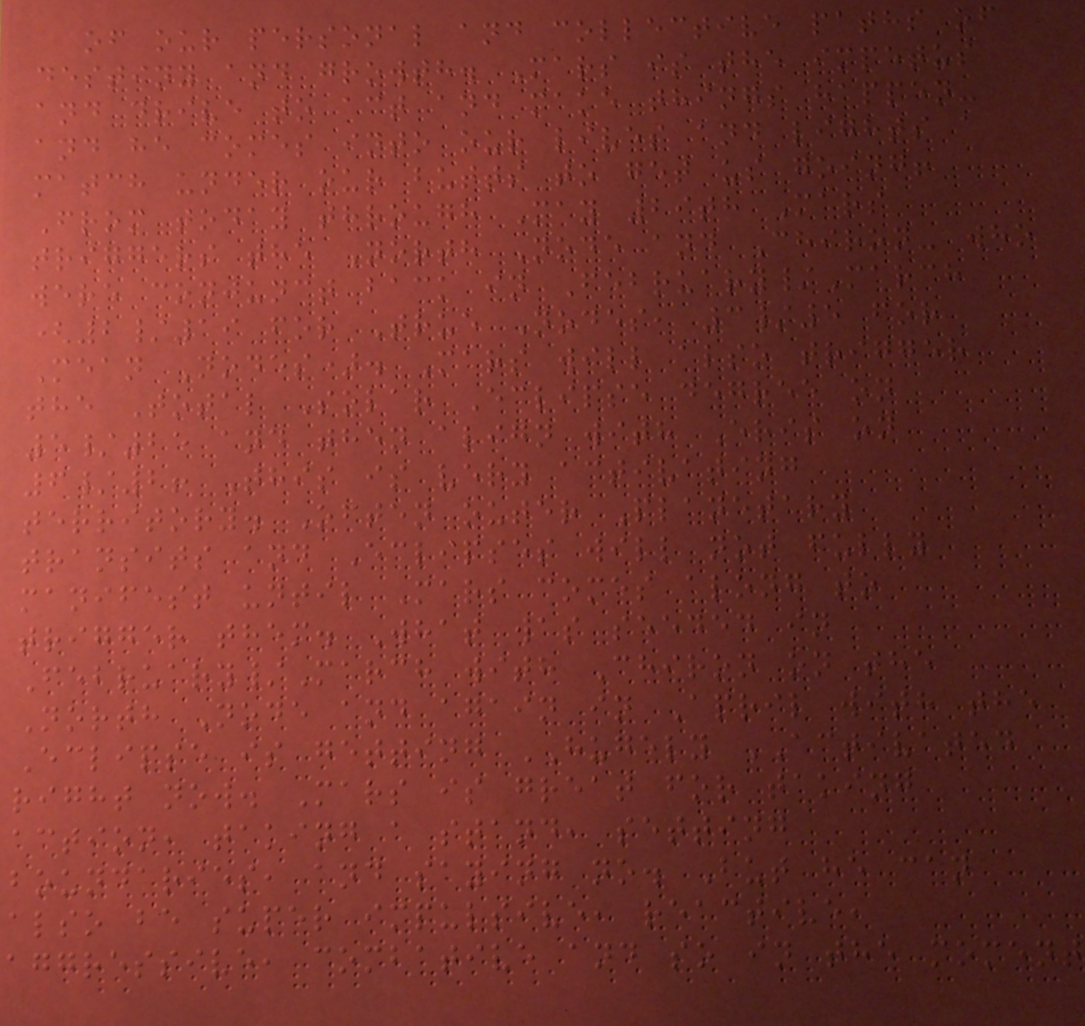of our personal and collective paths of
destiny and growth. Mars is the impetus
and drive to act and make things happen-
and he comes into our lives and lights a
match under our butts to get us going!
From today through May 29th Mars
triggers the North Node and Chiron- who
were conjunct back in February/March
(2/19 for True Nodes, 3/5 for
Mean Nodes). Mars will also trigger
the Total Solar Eclipse degree on
5/25 and then align with Eris on
6/2! This is very activating
territory. Often outer Planetary
transits and Eclipses will not fully
manifest until Mars comes along to
trigger them. What was seeded in
February/March with Chiron on the
North Node and again in April with the
Eclipse is getting HUGELY ACTIVATED
right now. Mars is great for taking
action, taking a stand, setting
boundaries, and saying no. But he can
also be super impulsive, reactive,
aggressive, combative and so in the moment
